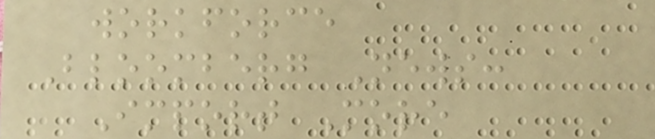workforce
Bloomberg News:
Import More
